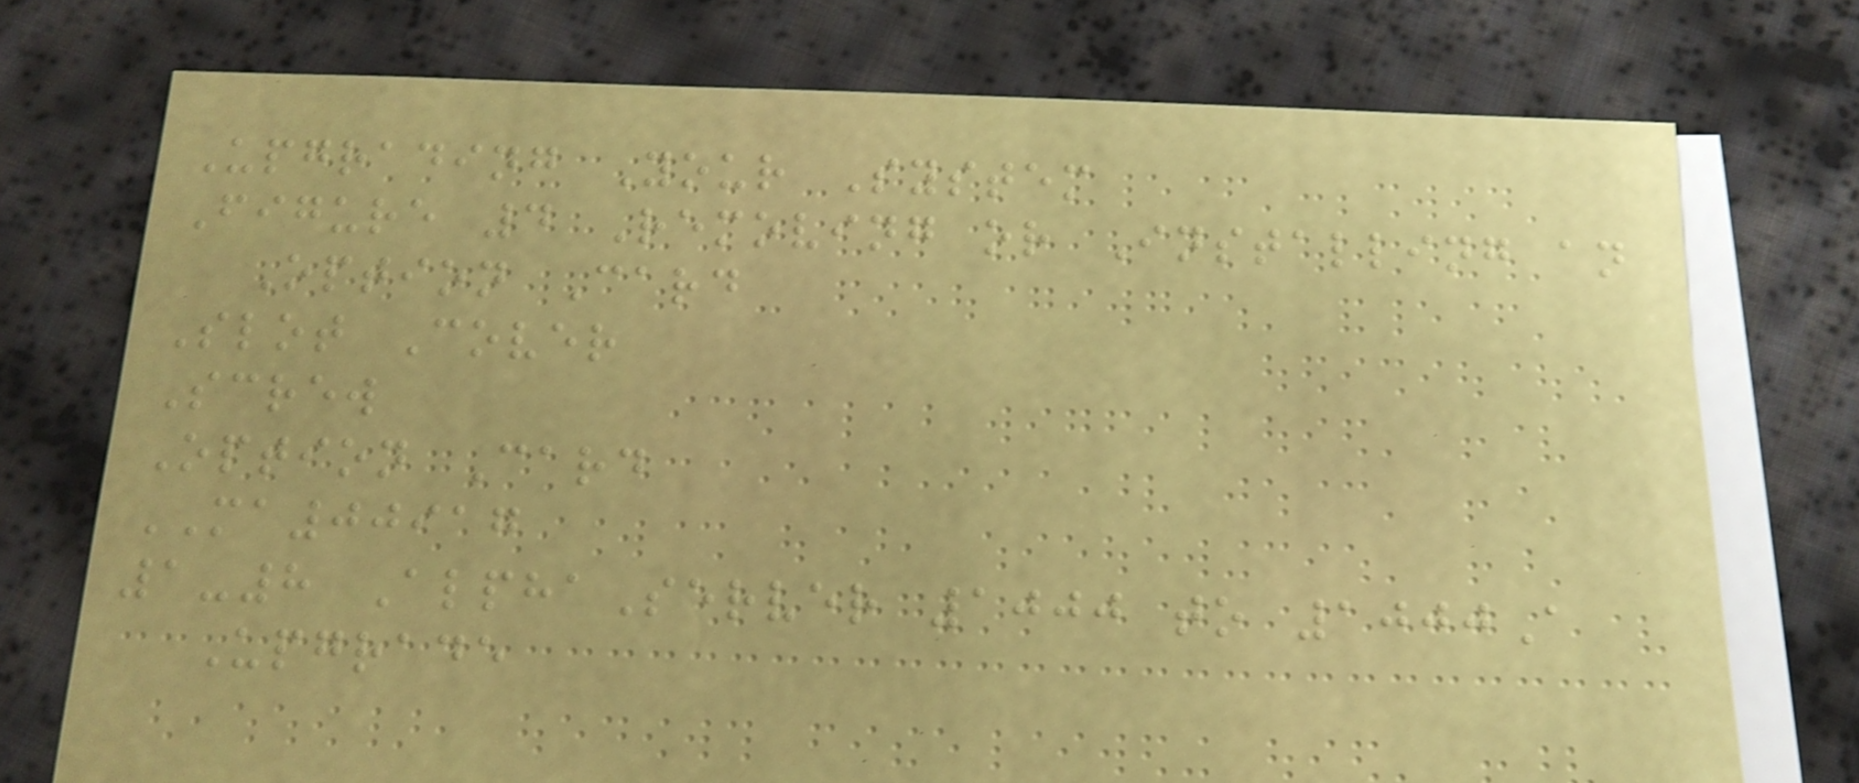Upgrading Your System
Figure 4 Removing or Installing an
Option Card
Slot Cover
Screw
Option Card
MA00917
1-8 AlphaServer 1000 to 1000A
Upgrade
